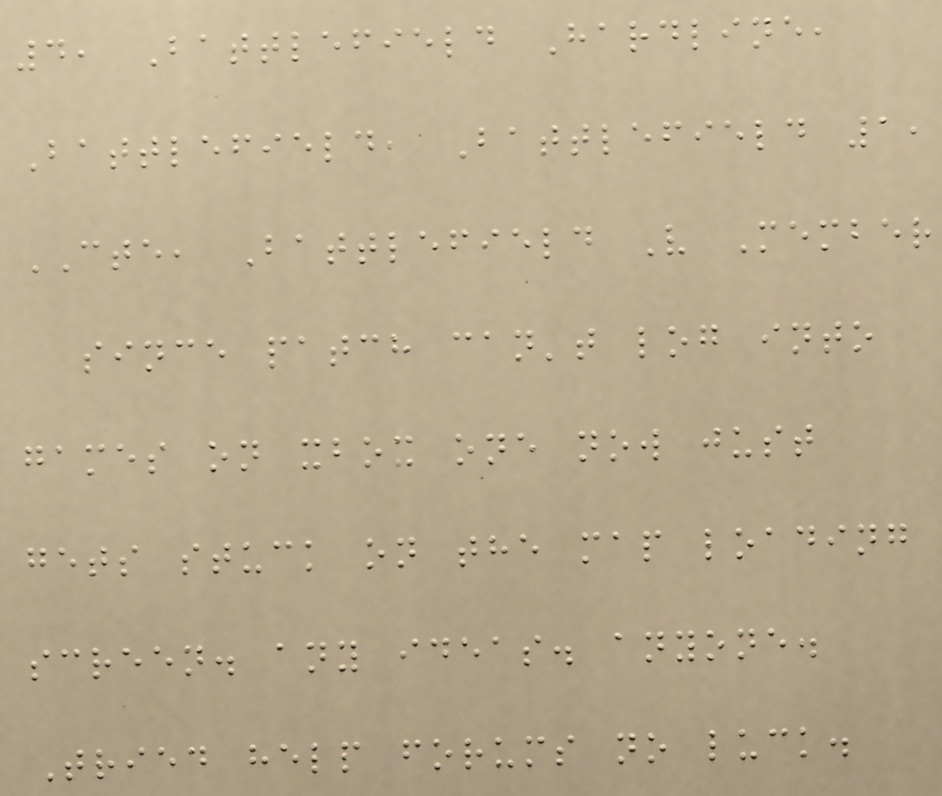4, Battlefield Hardline,
Battlefield, Battlefield 1,
CTE, Battlefield V Member
since patch can't log into
games on xbox one now just
gets stuck on the map loading
screen. any ideas. anyone.
Tried help forums no luck.
